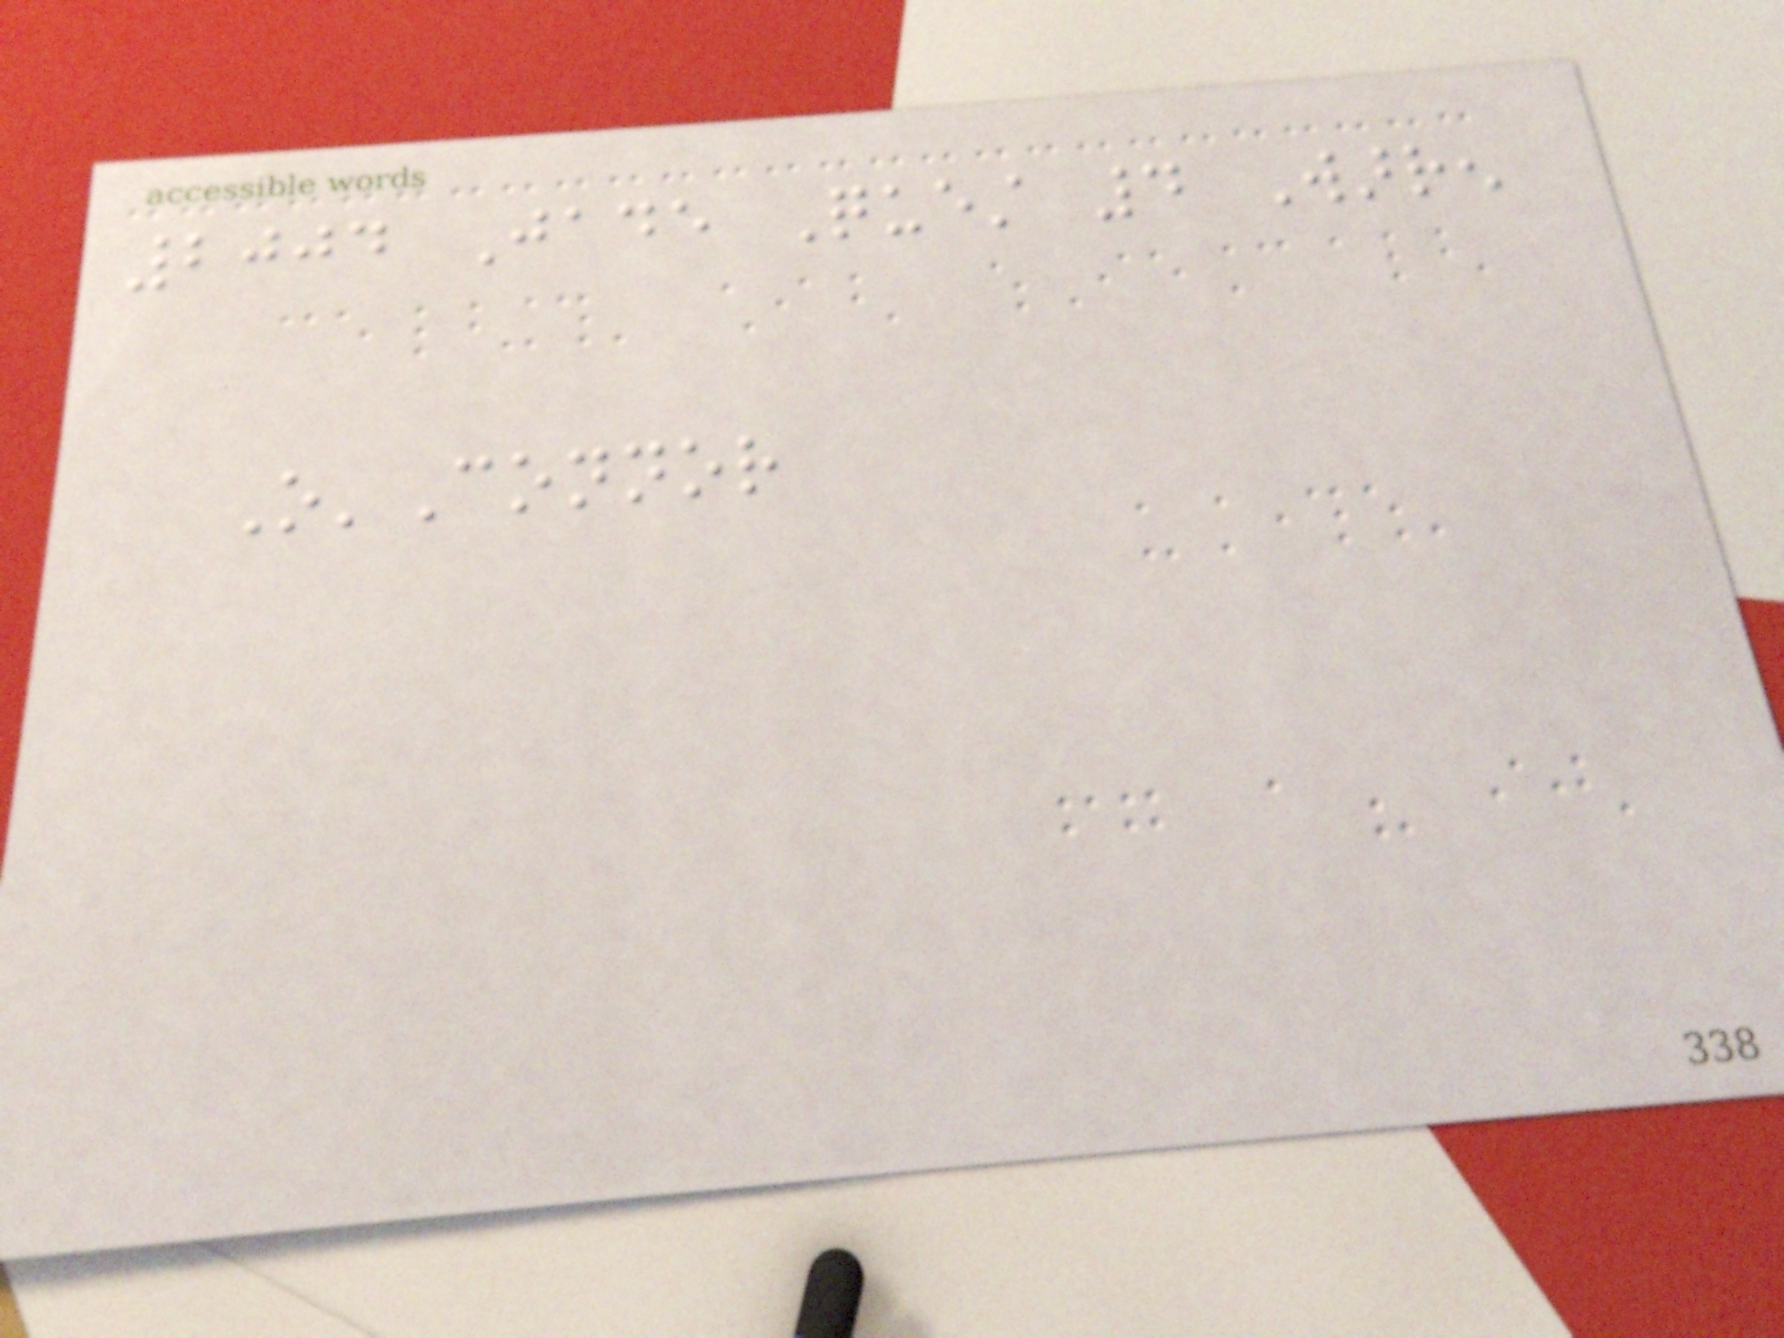2004 Jade Quest 4 Warren
O'Connor
